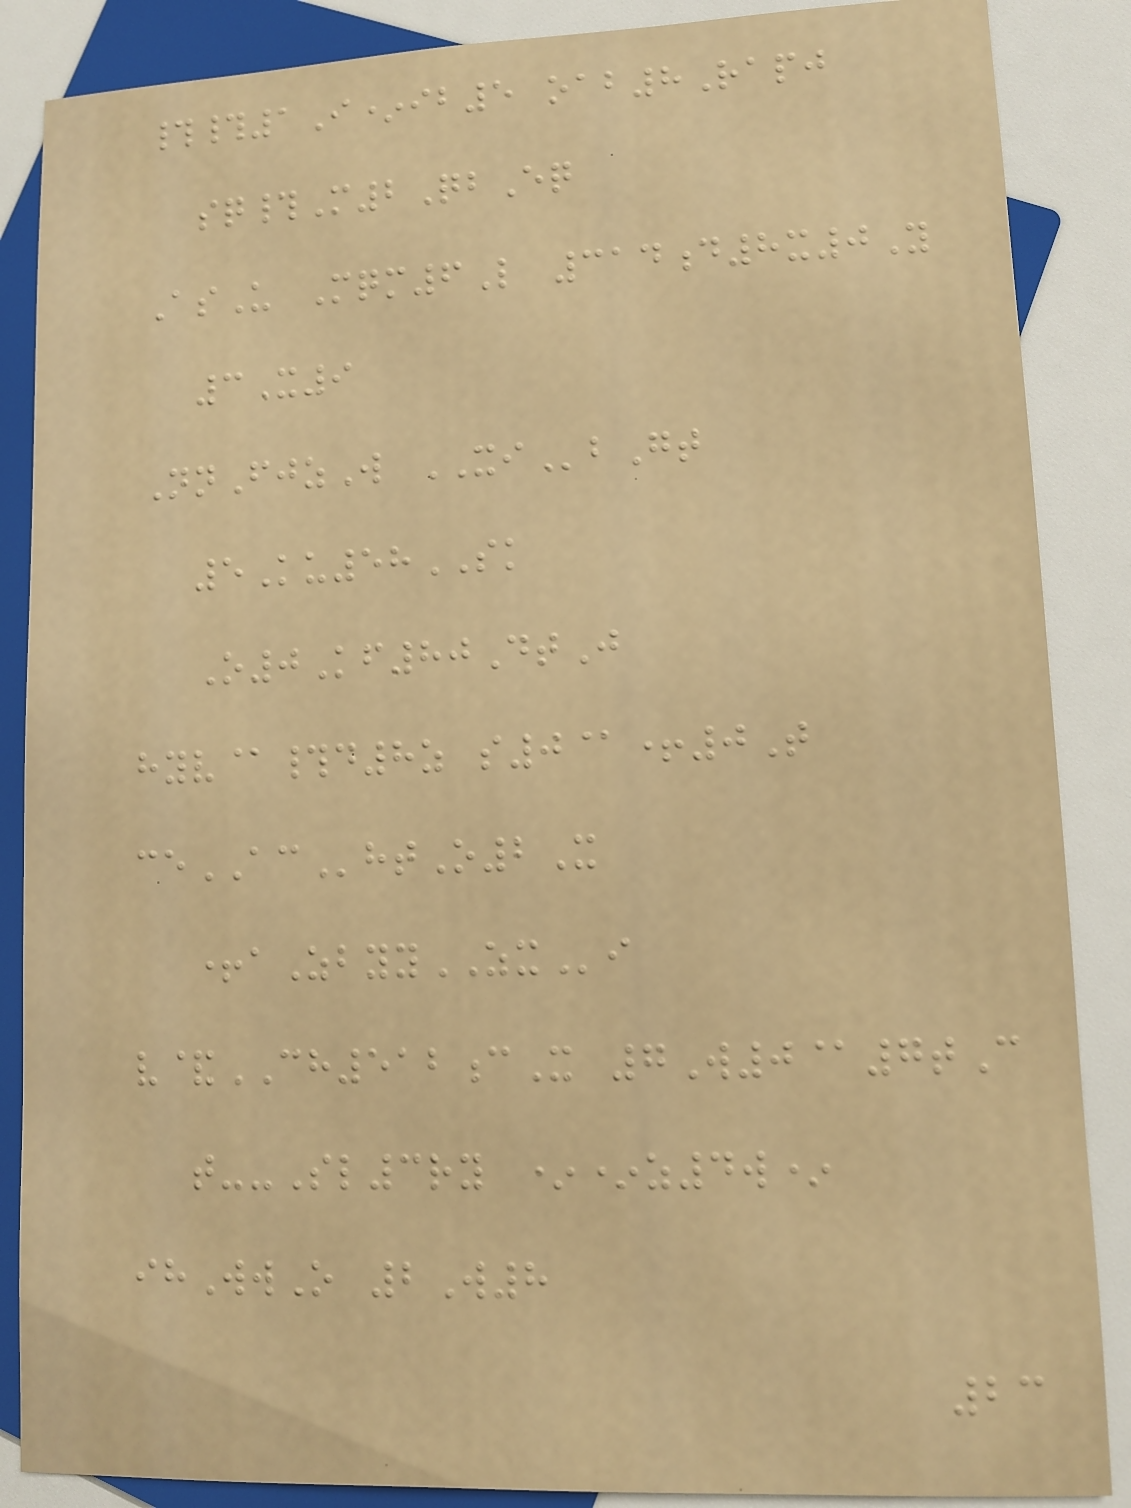##1I*ib5 oab8Rapj
sq#M2QbEq
AsU Mqm6L 314d8x0Y
3X9
NnFjzW XIbGt
5Ku58SK
O0Kf80DtJ
hyv@#d8z s0@+0T
ceAChtO2X
+aZbyyZXi
v&CH512cX 7W0@7tC
t--Sl3ry **z4w*
ihWwO 2W8
23
